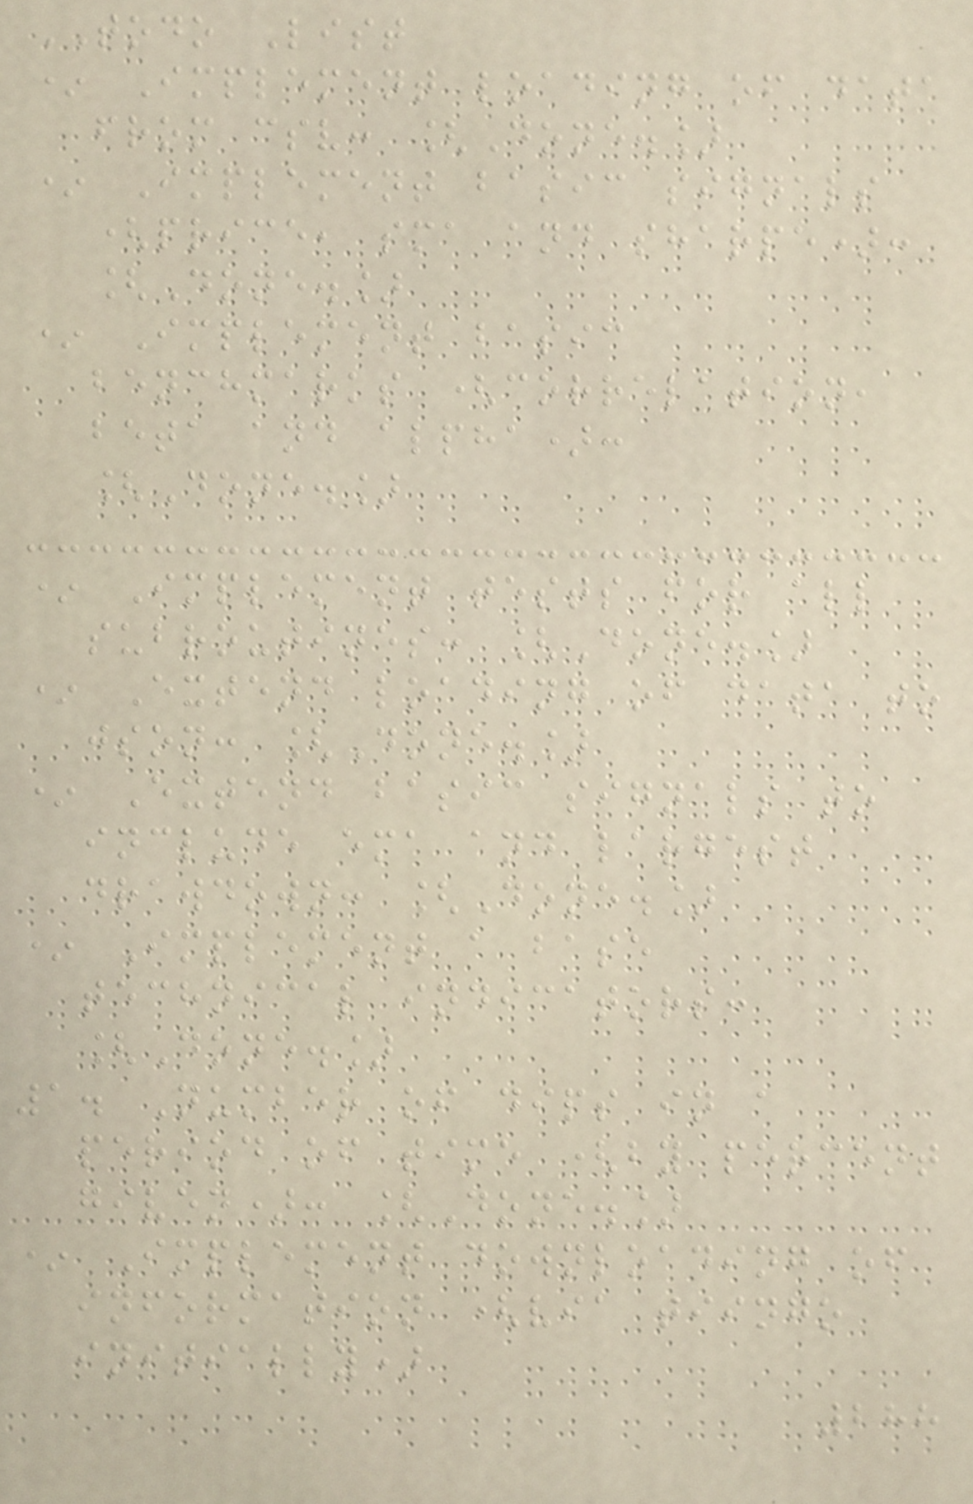TODO List
* Implement loading of data
from csv: [Done.]
* Implement basic signals
(price, sma and sharpe):
[Done.]
* Implement basic
benchmarks (correlation,
beta and alpha):
[Done.]
* Implement tests for all
subroutines: [Done.]
* Extend loading of data to
json: [Done.]
* Extend basic signals to
include ema and largest
drawdown: [Done.]
* Implement a base
technical indicators:
[Done.]
1. Number of dips in a
period of time (by percent
given): [Done.]
* Implement downloading of
information (via tiingo
initially)
288
